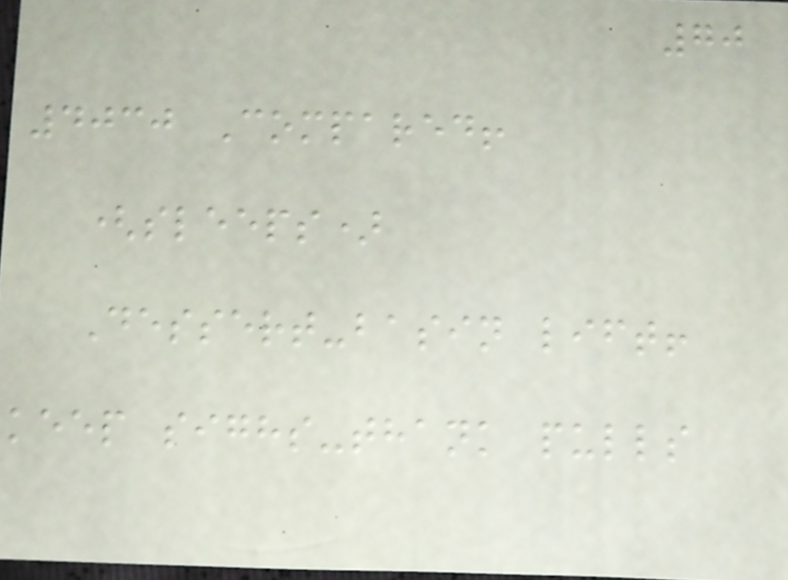70
4030 Compared!
(sleeps)
Dessert-basin lift!
keep sighs-thank pulls
